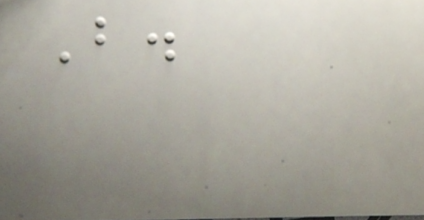B.
